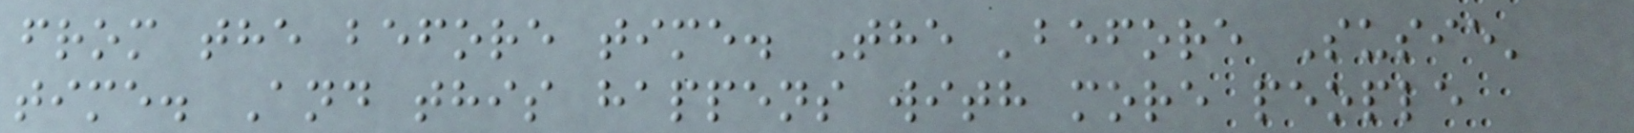from the before time. The 'before Susie'
time. And this happens with more people
